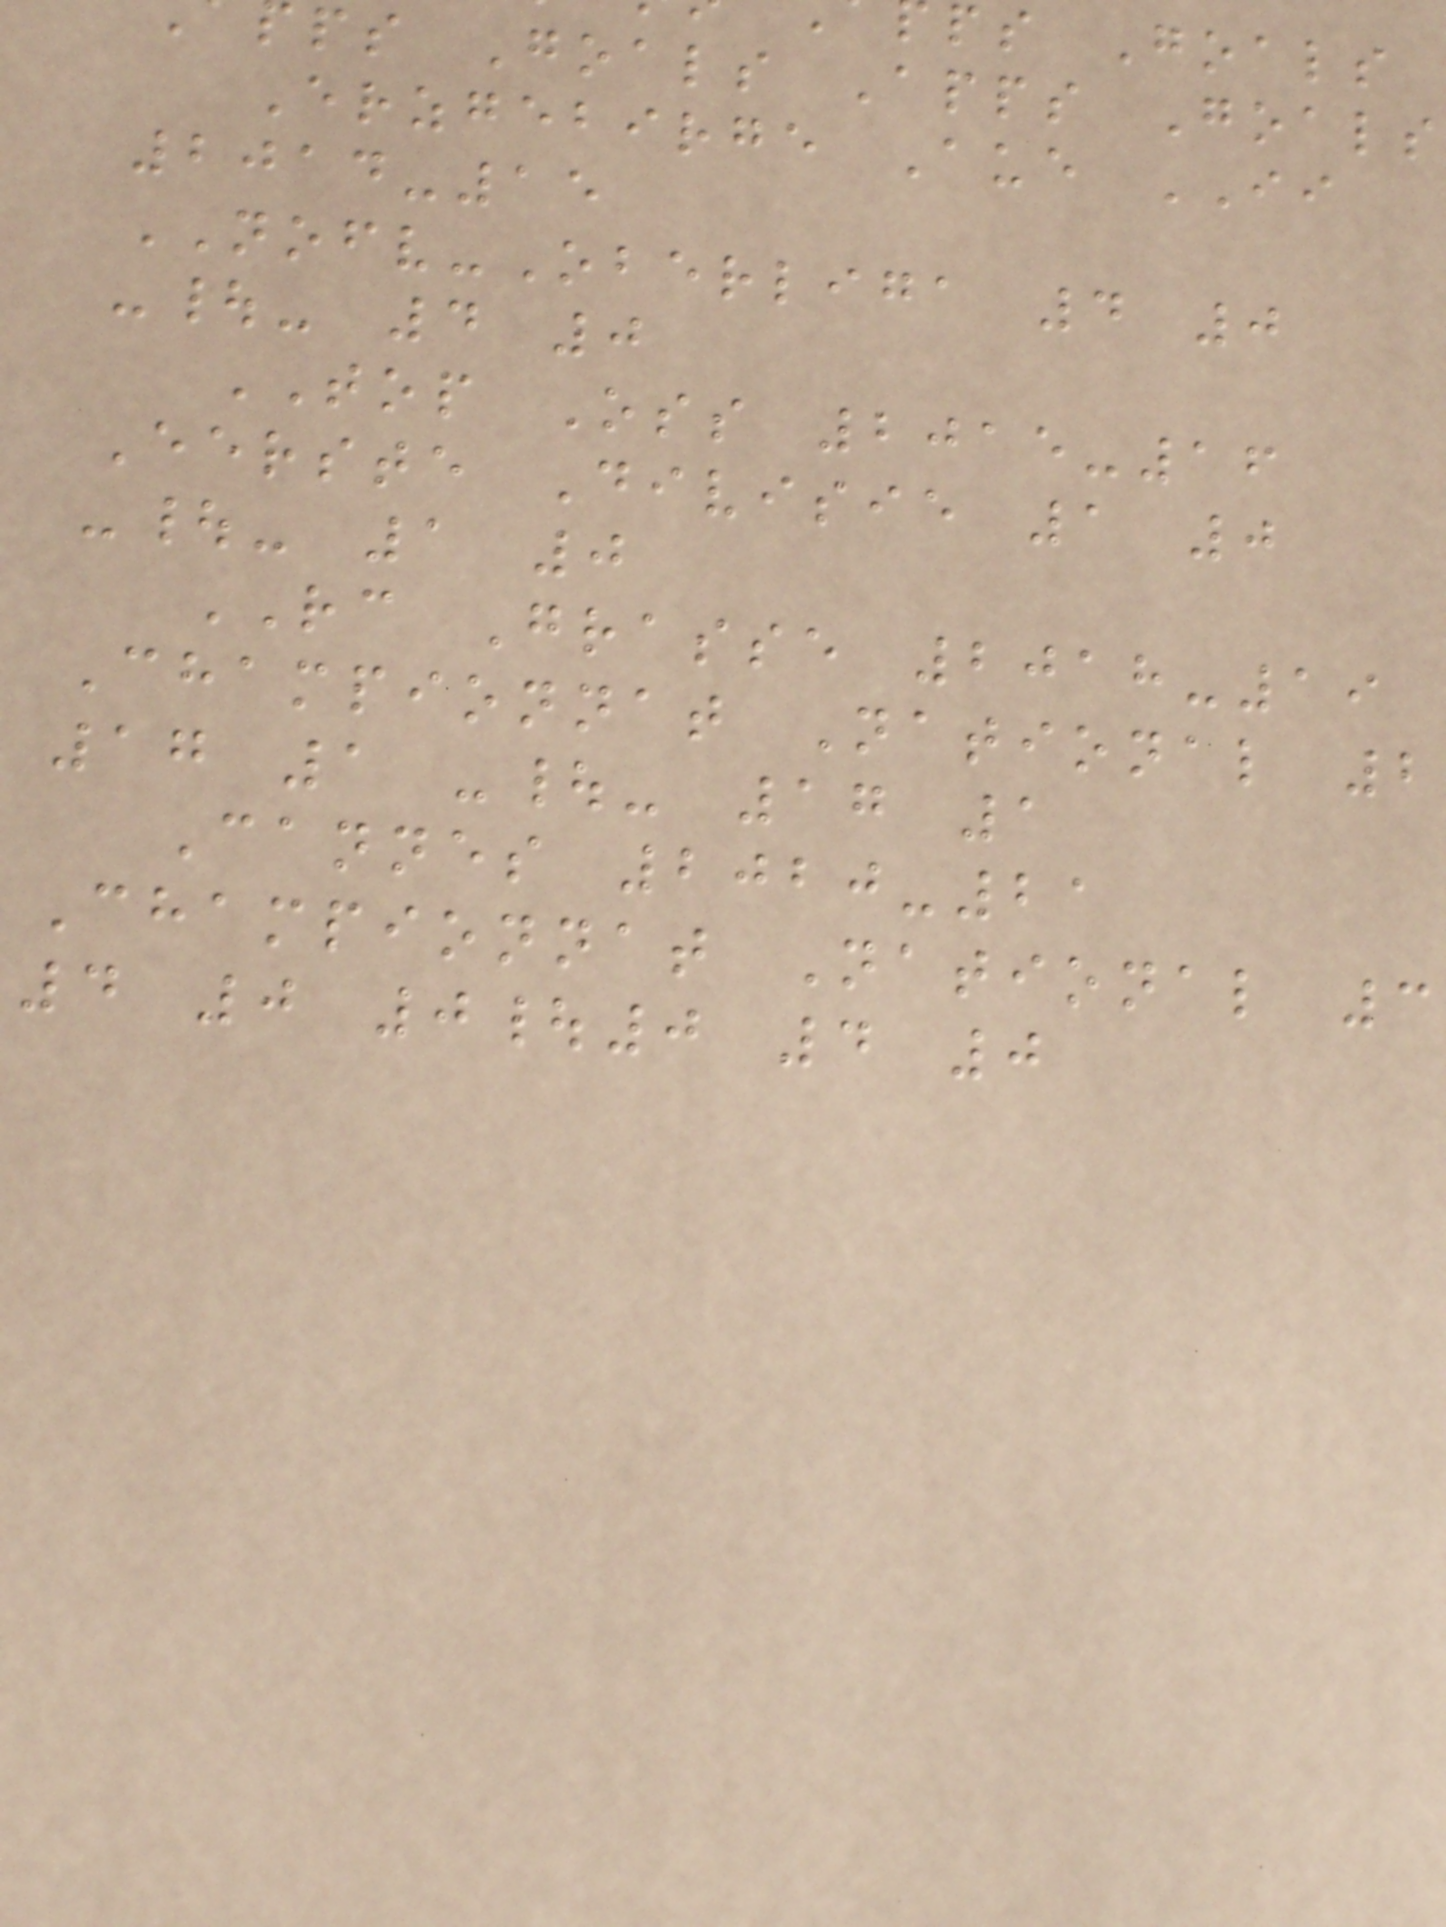ps Goals
ps Goals Apps Goals
Erzgebirge Aue II
2014-15
NOFV-Oberliga 4 0
-|- 4 0
TOP Oss 2015-16
Eerste Divisie 1 0
-|- 1 0
RC Grasse 2018-19
Championnat National 2
17 1 -|- 17 1
Cannes 2020-21
Championnat National 3
4 0 0|0 4 0
